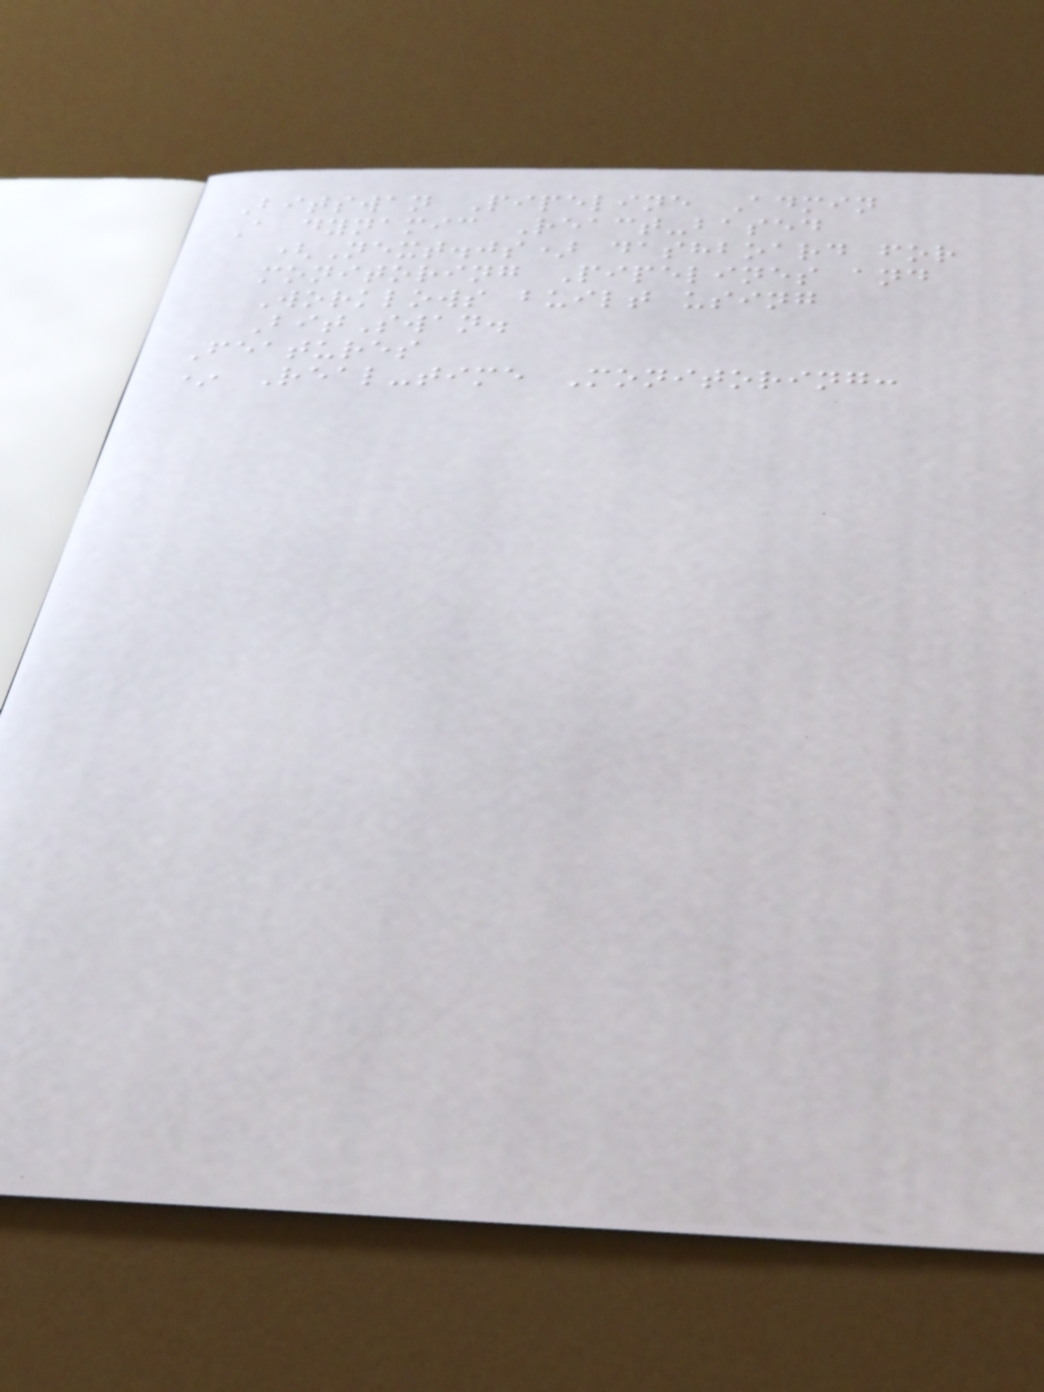Bitswan Pipeline Admin
A dynamic React-based
(Next.js) dashboard for
monitoring Pipelines and
Worklows built using
BitSwan.
Features
* Real-time Monitoring:
